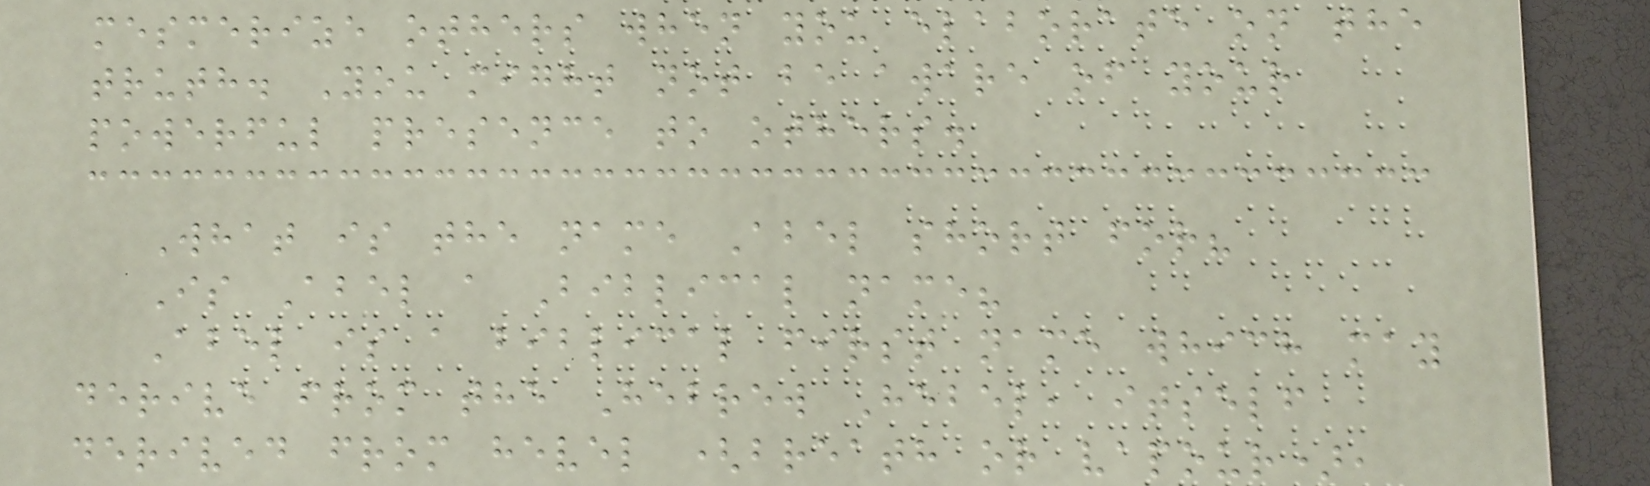mesmerize others when you elaborate on the
truth. You might not be aware of your
powerful presence to others.
What is the name Abel short for?
Is Abel a Biblical name?
Abel is a biblical first name which may
derive from the Hebrew Hebel, itself
derived from hevel (breath or vapour),
